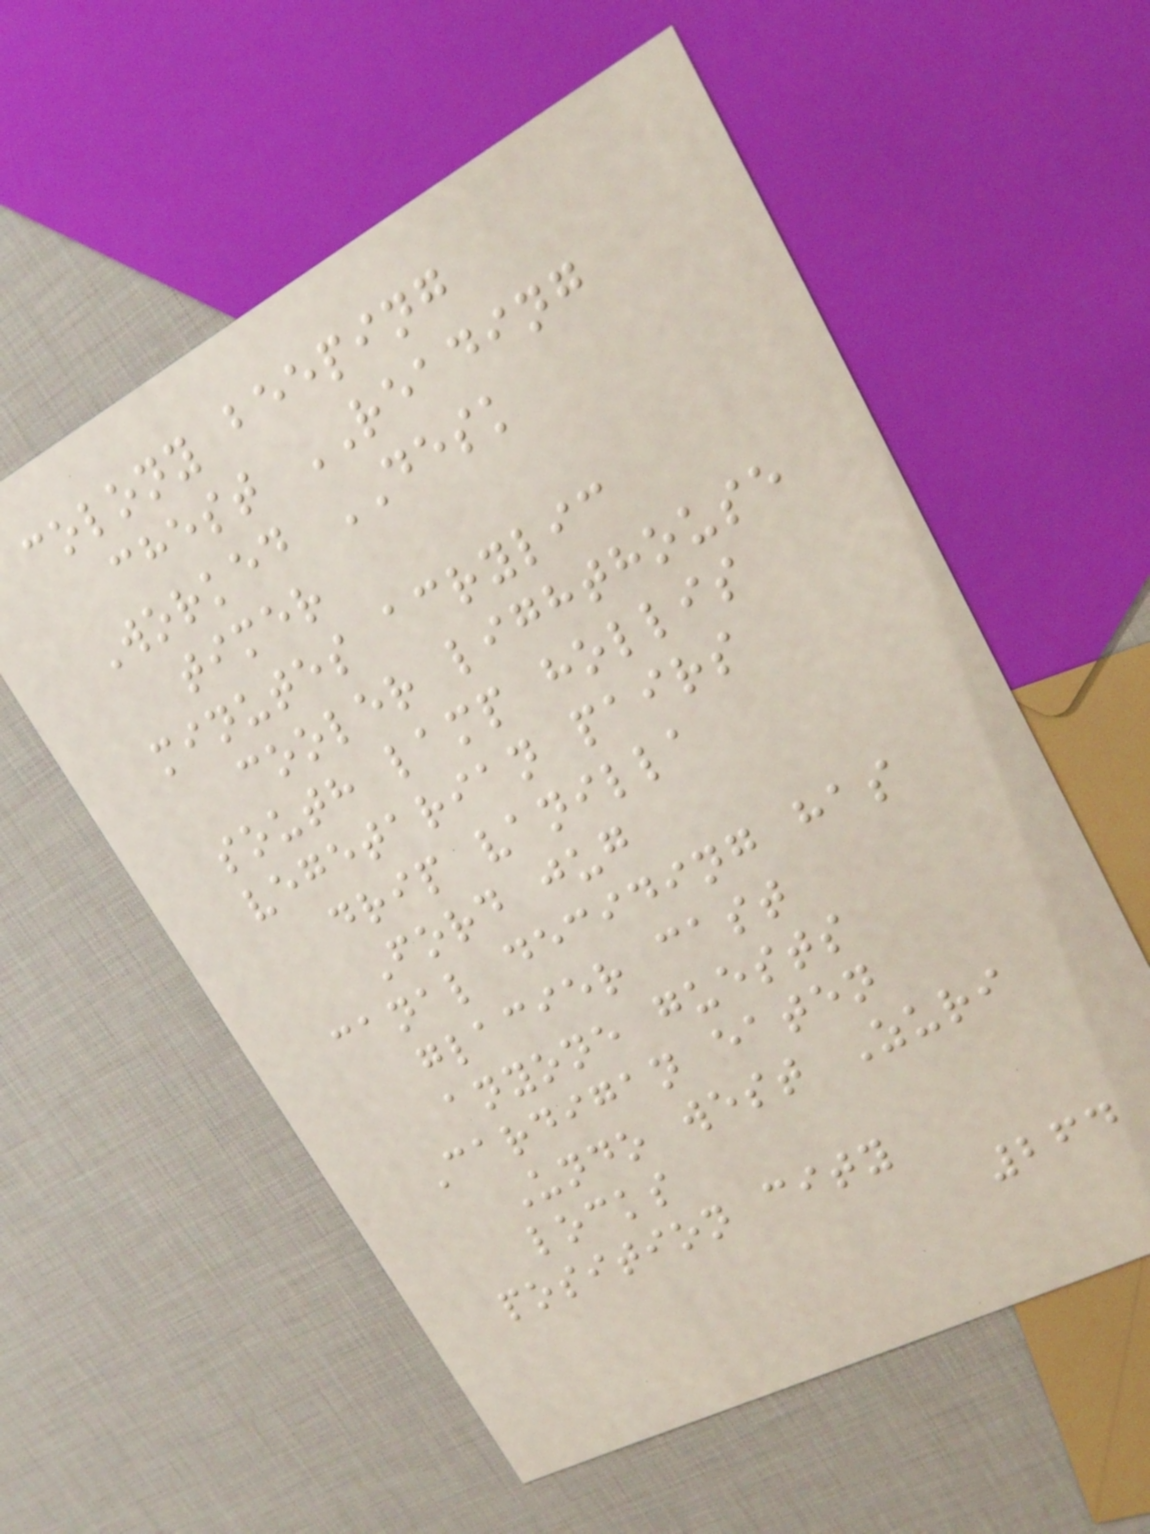colony beeping
chest READING
Worked DESK
timer
minutes acrylic
cooler lighthouse
south lamp hollis
vegetarian pairs
drip vanilla
Ford jug
canal deciding has
glacier cast
anyone guests
Cardigan eaten
Undo west Zuri
locks
position city
264
